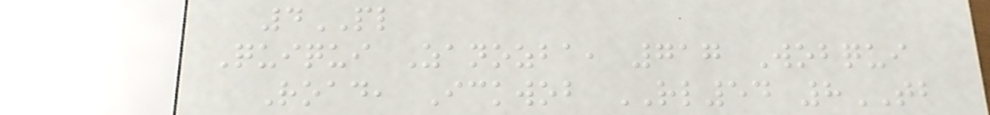4PL
Quiqui Zanozba, 717 Wobqui
Road, Ickwob RL54 8TB
